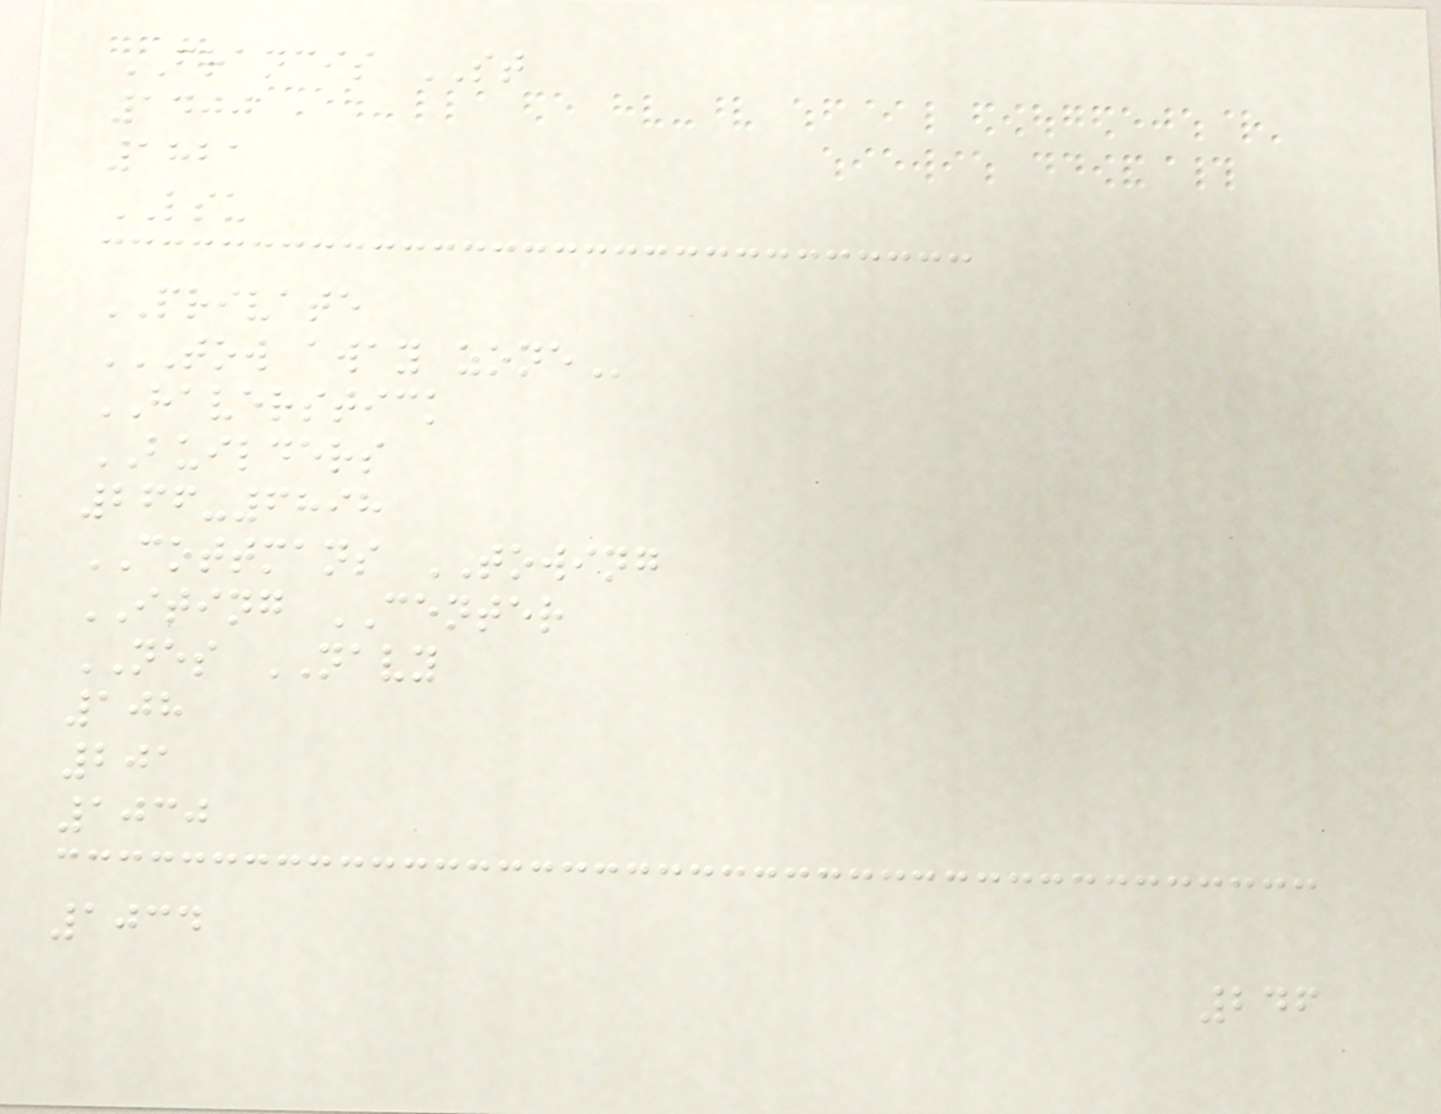FRANCIS ST
1400
1821
LSU
PRIVATE
TOW AWAY ZONE
HAVERSTICK
BUILDERS
266-6898
COTTMANS TOWING
ITING CENTER
NES NAVY
108
201
1030
1034
246
